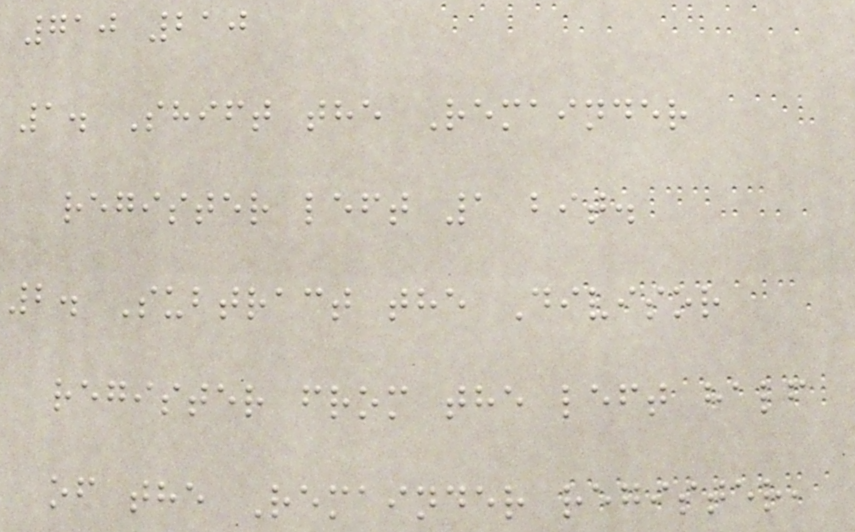710 210
1. Shift the Remainder
register left 1 bit.
2. Subtract the Divisor
register from the left half
of the Remainder register,
